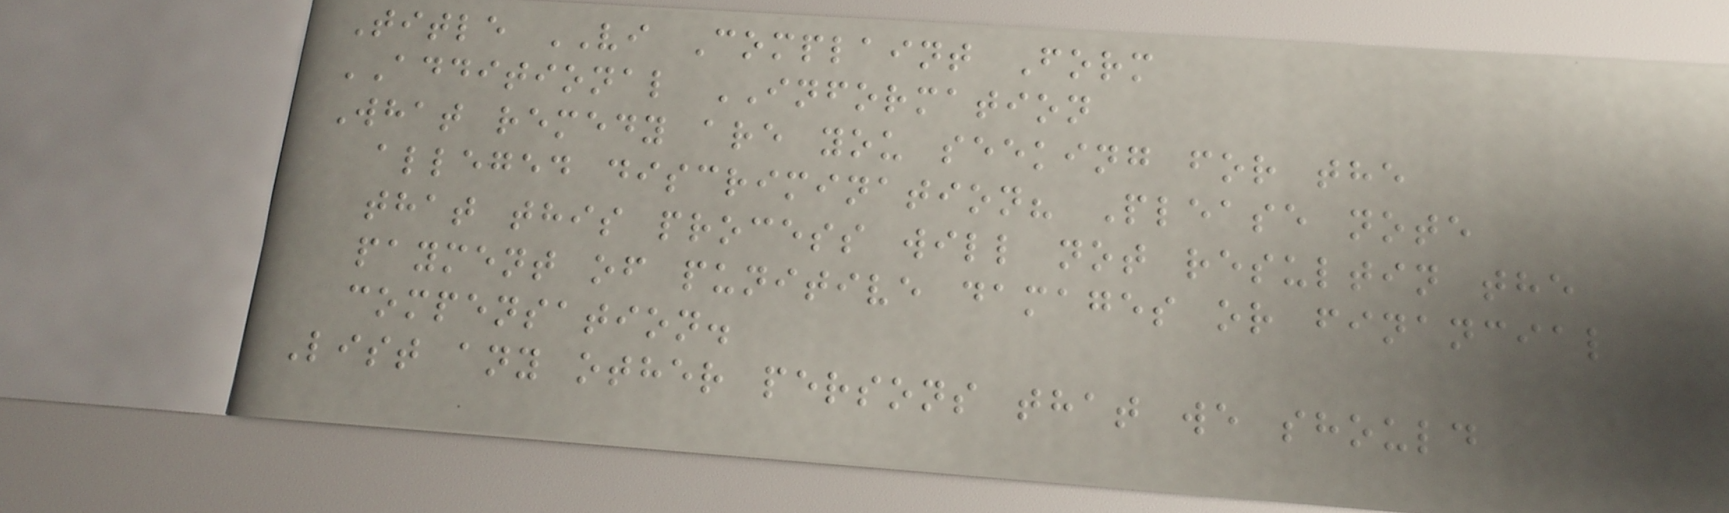Title VI Complaint Form
ADDITIONAL INFORMATION
What remedy are you seeking for the
alleged discrimination? Please note
that this process will not resultin the
payment of punitive damages or financial
compensation.
List any other persons that we should
